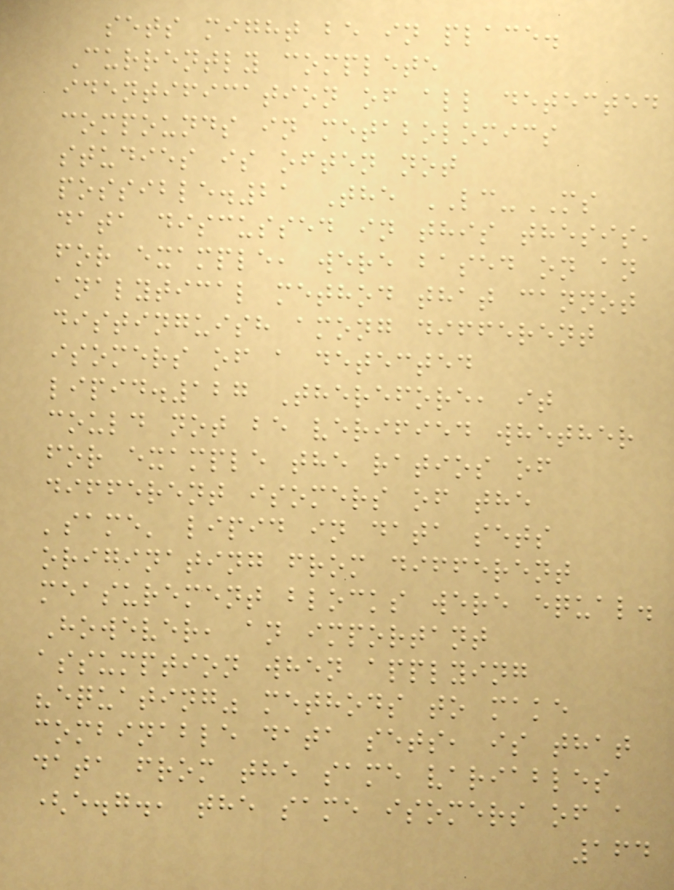sets might be in place.
Currently complete
identification of all detected
compounds in metabolomics
studies is often not
possible.21 The LC-MS
data discussed in this thesis,
for example, were based on an
analytical method that cannot
distinguish among different
isomers of a detected
lipid.127 Therefore, it
could not be verified whether
for example the ratios of
different isomers of the
'same' lipid in data sets
originating from different
measurement blocks were equal.
However, an important
assumption when applying
"equating" methods to make
combinable data sets, is that
data from the same variables
(e.g., the same isomers of a
164
